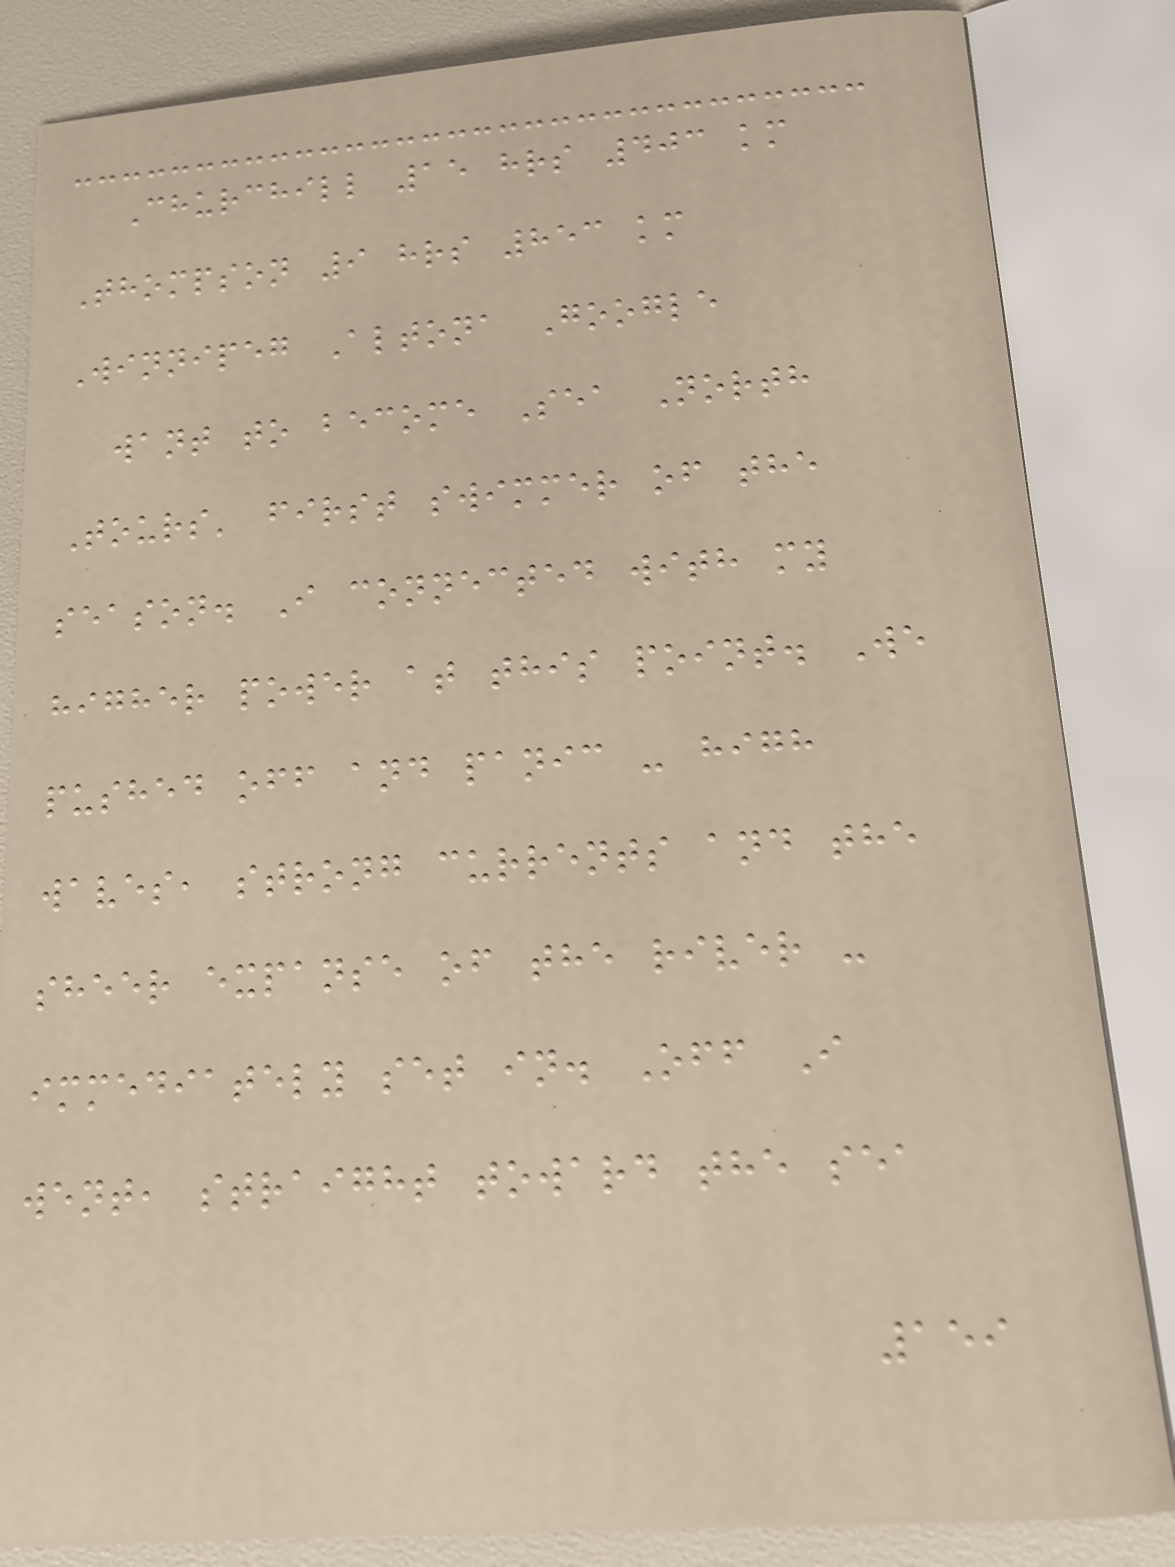Churchill 15 hrs 403 km
Thompson 9 hrs 853 km
Winnipeg Altona Google
want to become Sea North
Tours' first swimmer of the
season. I connected with my
higher power at this point. We
pushed off and panic - high
waves, strong currents and the
sheer expanse of the river -
immediately set in. Off I
went, straight toward the sea
159
